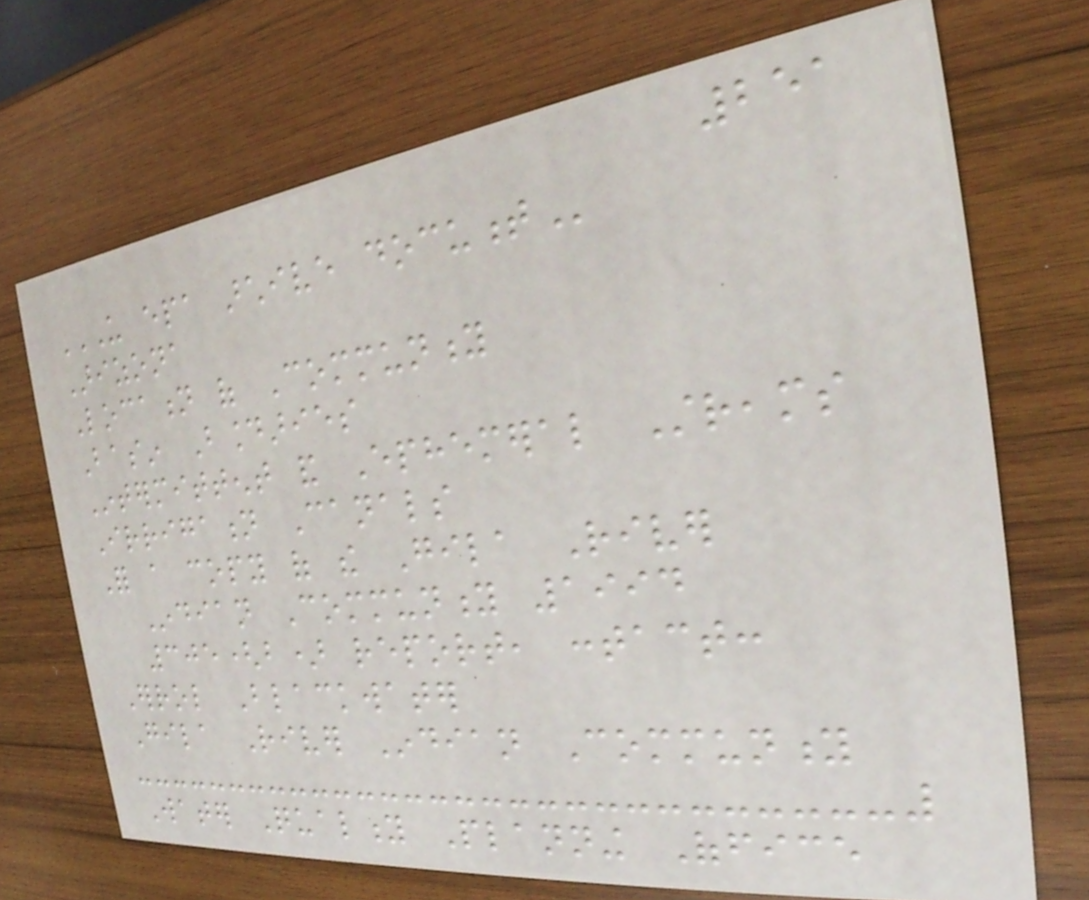251
US EPA ARCHIVE DOCUMENT
Arizona
Location of Community
Basin Boundaries
Intermittent and Ephemeral Streams
Irrigation Canals
For a copy of the Gila River
Indian Community 1994
305(b) report, contact:
Errol Blackwater
Gila River Indian Community
Water Quality Planning Office
